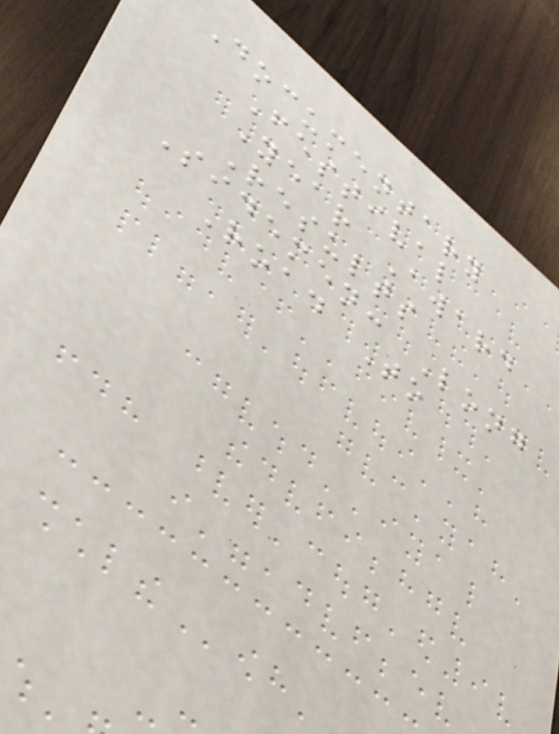Documentary
Festival
Year Award
Results
Sidemen: Long
Road To
